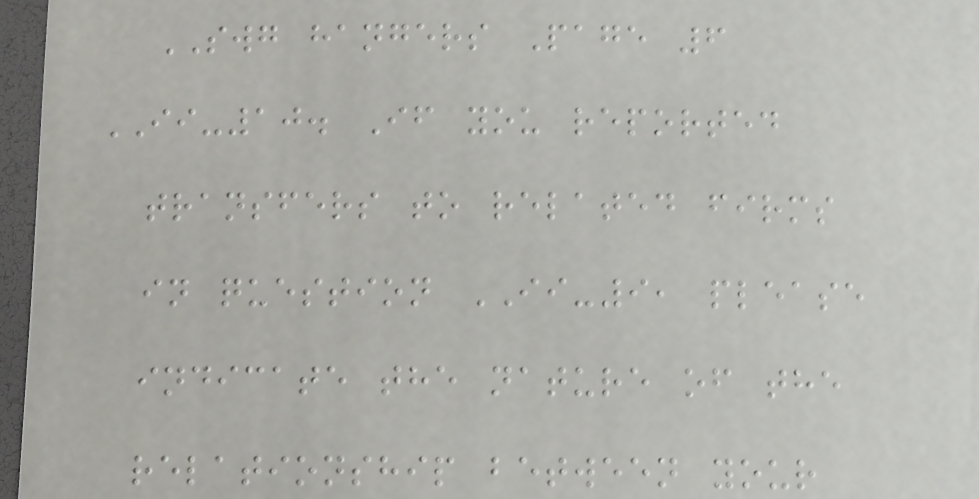SWG hangers Page 6
II-10. If you reported
transfers to related firms
in question II-9, please
indicate the nature of the
relationship between your
